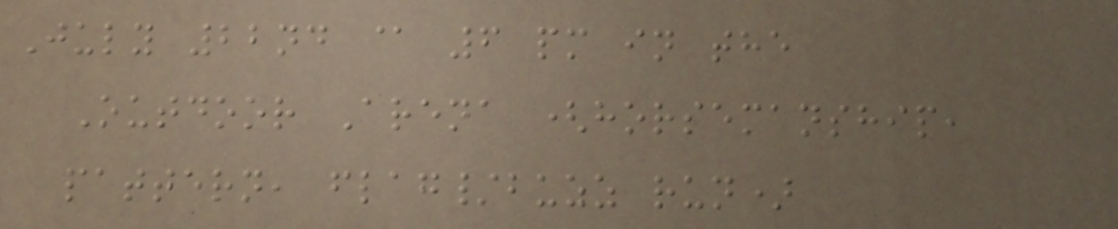July 22nd @ 6 pm in the
Outdoor Arena (horsemanship,
pattern, flag/buzz run)
